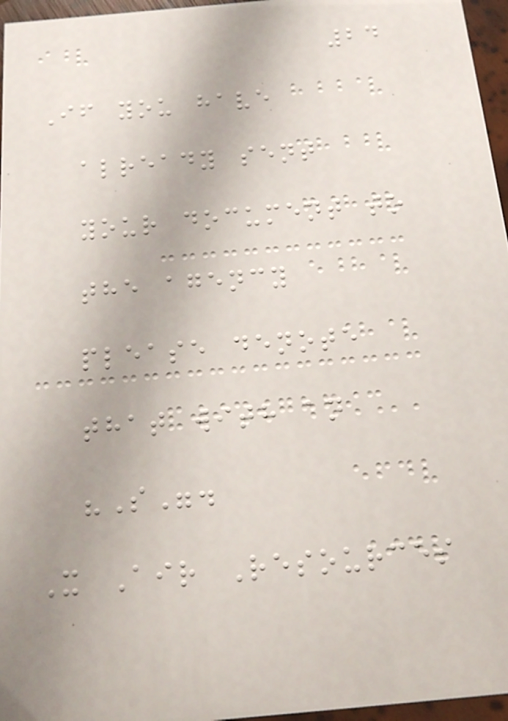24
If you have
already sent
your document to
the agency
please denote
that with an
"S".
X Air Resources
